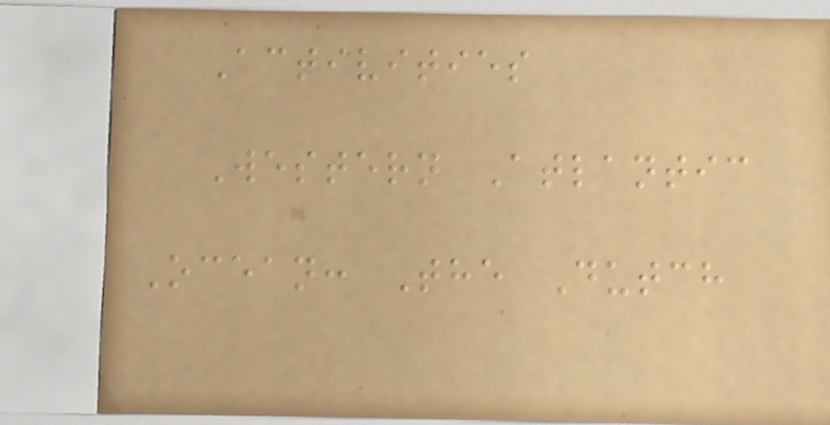Activities
Western Atlantic
Ocean: The Dutch
